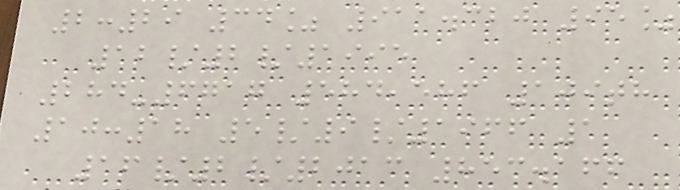2:29 34% 911.320 95%
12/2/1995
284-6717 584,586 109th
10:18 5/9/1966 1
16/2/2013 853.166
